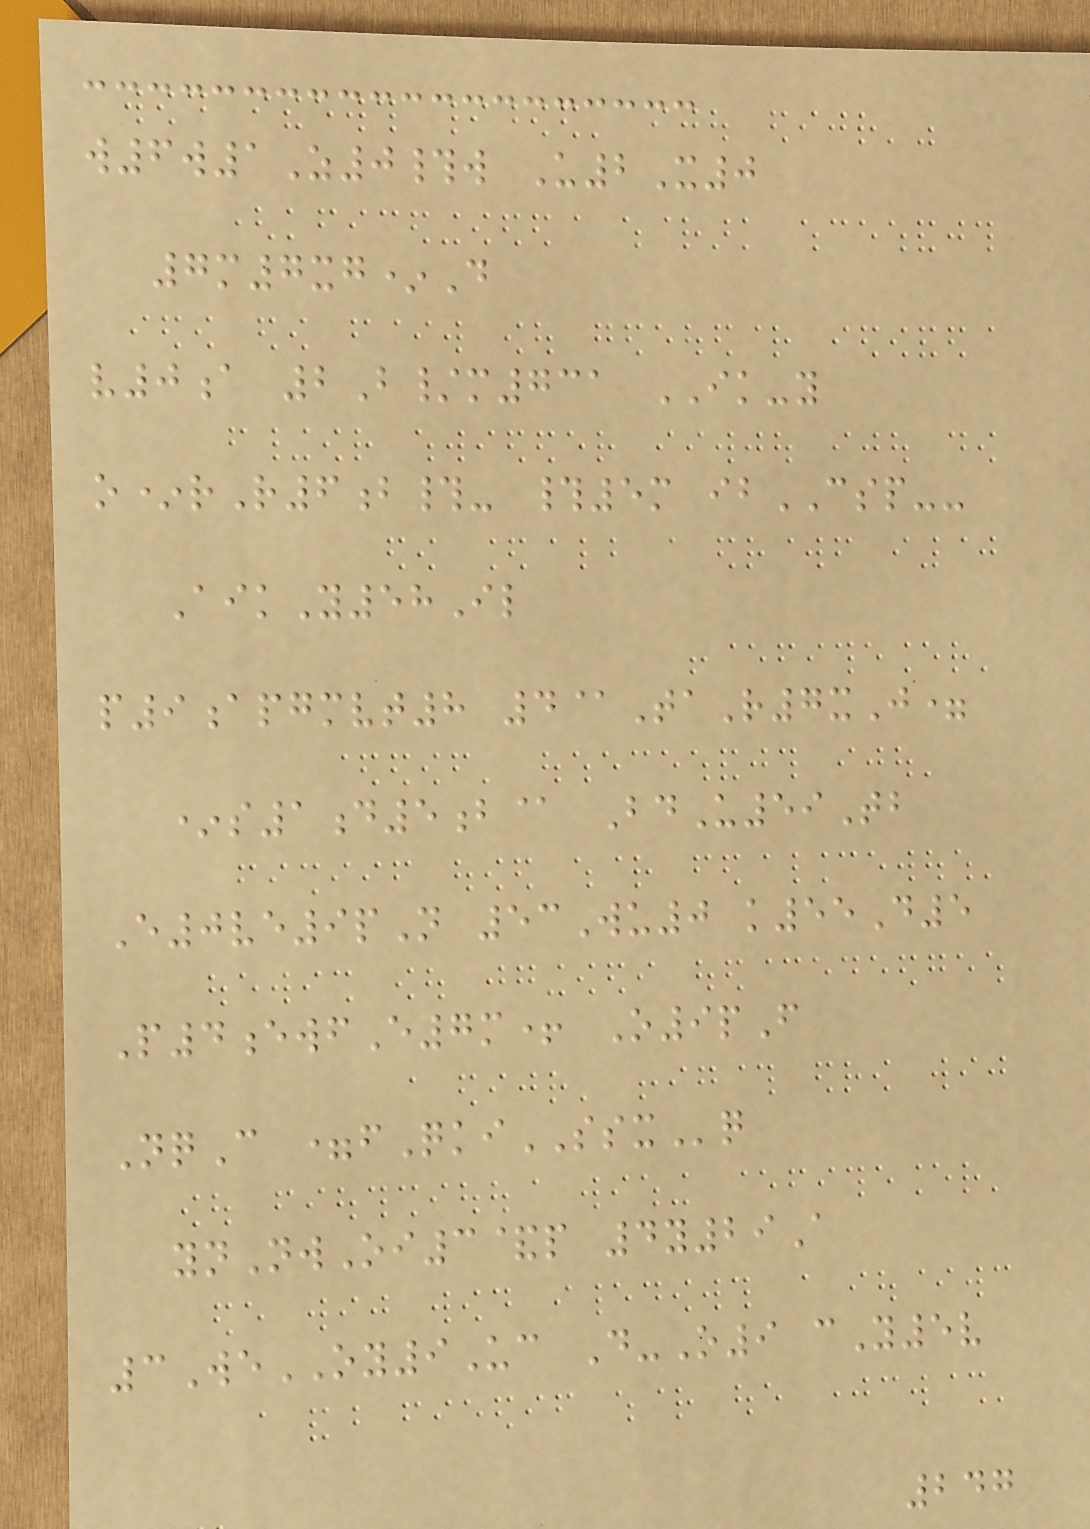w6w1Z0#w U2X0
7m7xg*D
v0a 2B/m731 IK-y
o*rR6b#- #5m ibCSP--
AikY58Il
p9apgmvt8 4@TaR7xJ=
*s1d5b@ BdU59Tb
E0ve9pN 53Wu0 k55D5
P4ewfE7m+ O9pF
NqC =fQkiSSXq
ynNwOi3&p 4y29A
3WeOY9Uc D-O9 cY5v
247
